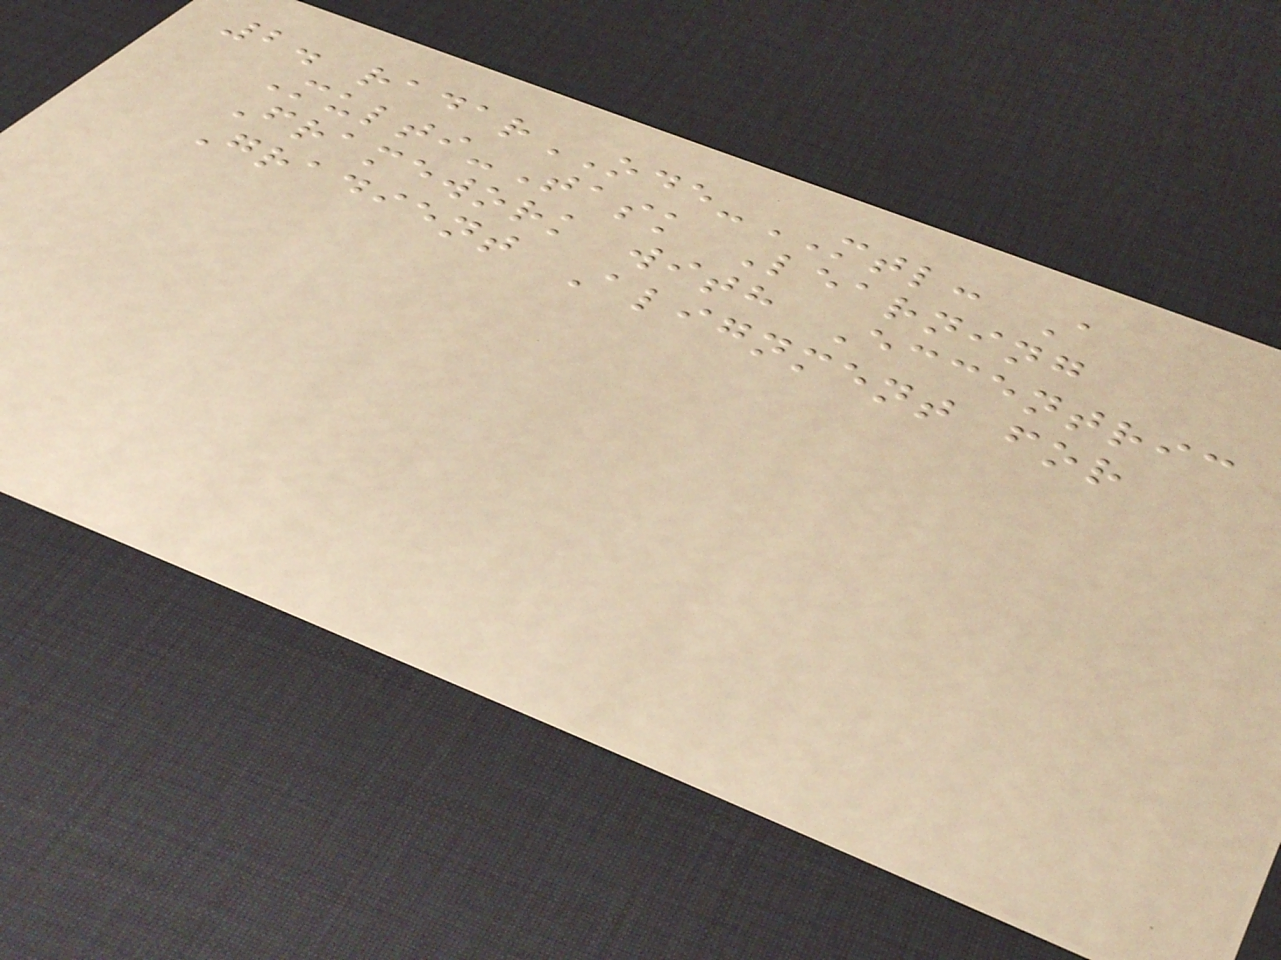2. radarODE-MTL: A
Multi-Task Learning
Framework with Eccentric
Gradient Alignment for
